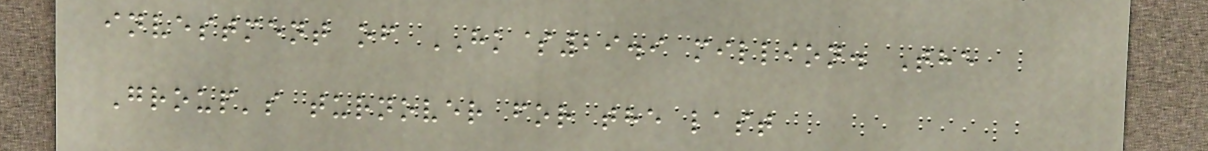investment of HK$29.9 million. The
Group's turnover for the last
